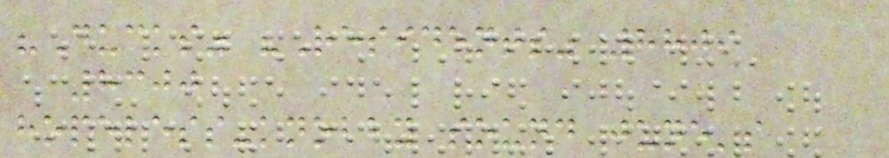"Ducks" "Residents" 8809
8300
hopeless-knobby sound june's
